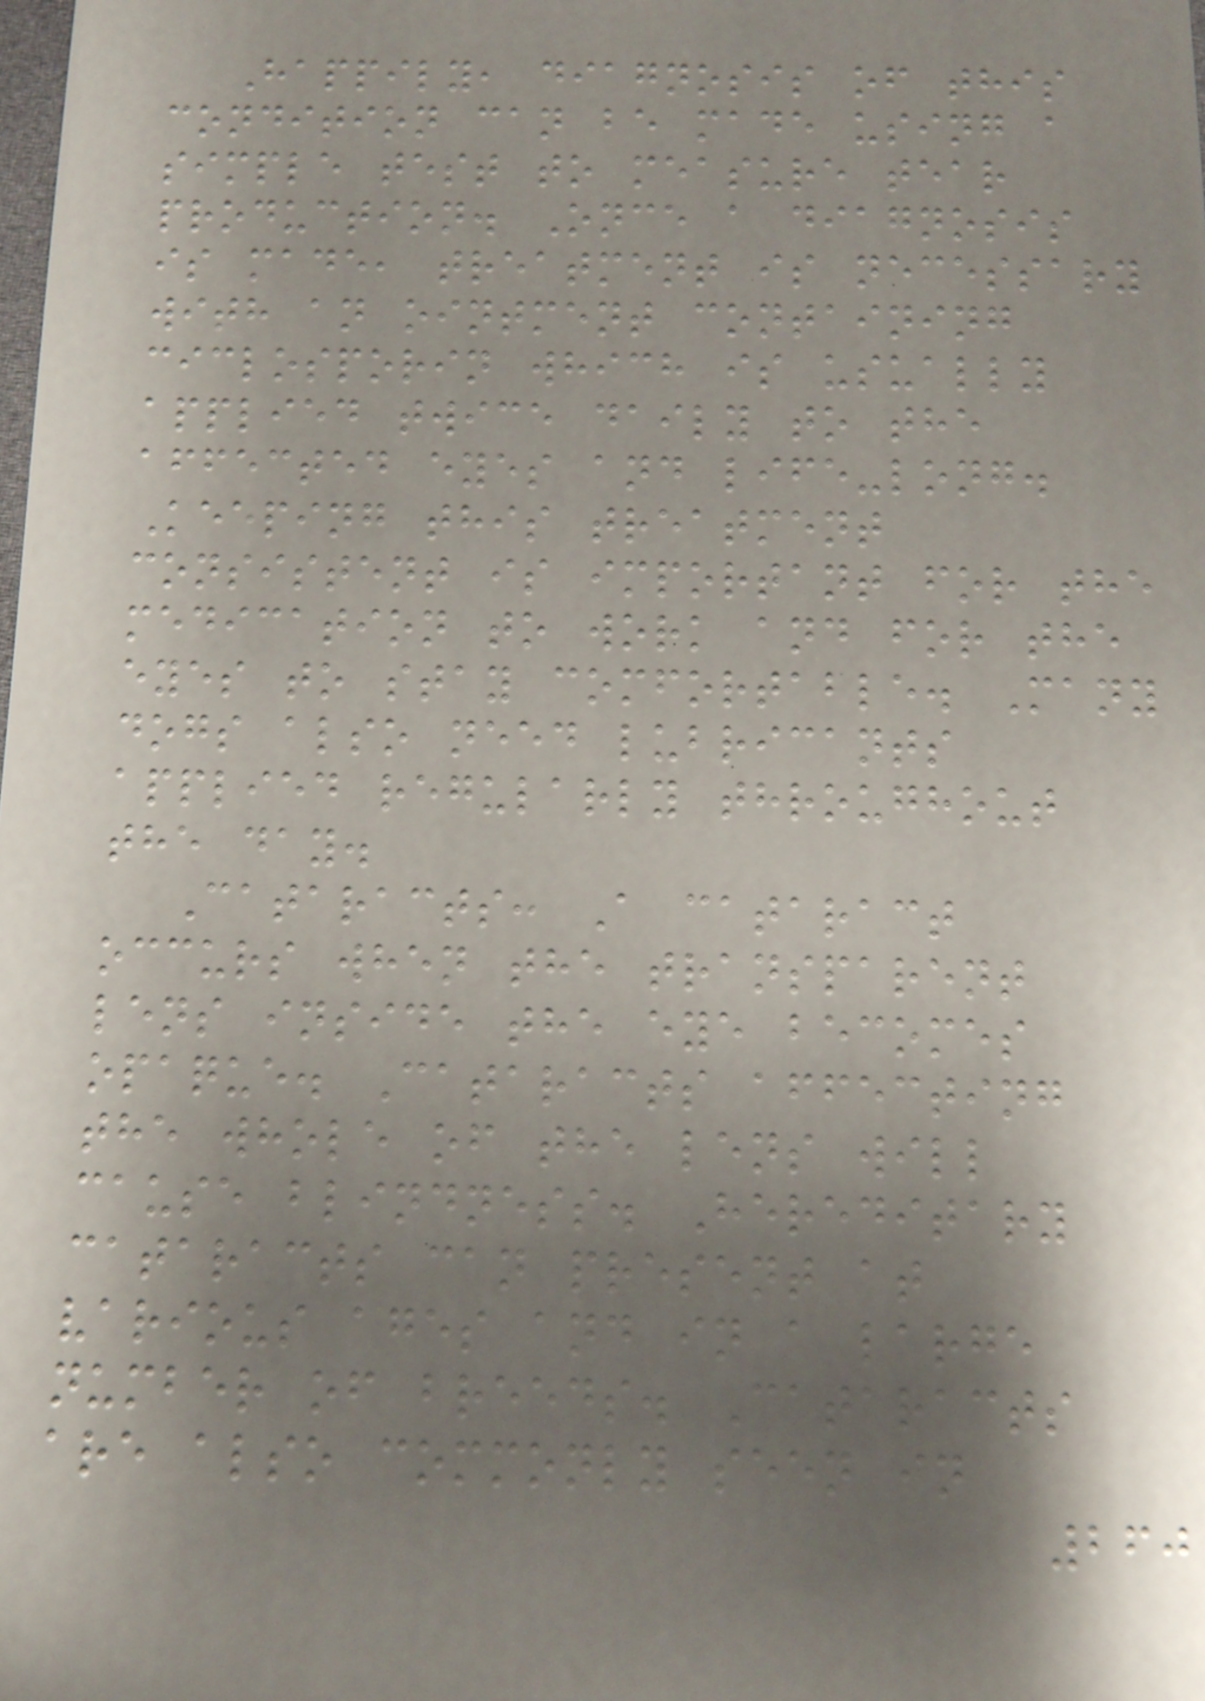Happily, diagnosis of this
condition can be made using a
simple test to measure tear
production. Once a diagnosis
is made, treatment is necessary
with an ointment containing
ciclosporin which is usually
applied twice daily to the
affected eyes and life-long.
Keeping this treatment
consistent is important for the
medication to work and for the
eyes to stay comfortable. Many
dogs also need lubricants
applied regularly throughout
the day.
Cataracts: A cataract
occurs when the transparent
lens inside the eye becomes
opaque. Cataracts affecting
the whole of the lens will
cause blindness. Hereditary
cataracts can present at
various ages and in a large
number of breeds. Cataracts
are also commonly seen in
260
